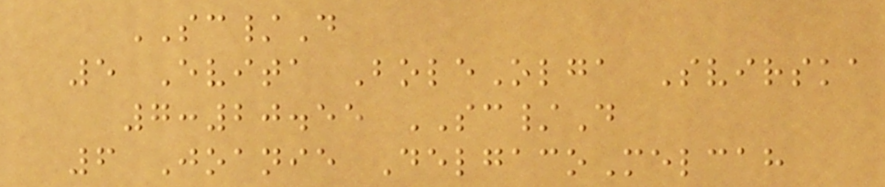SC/D
5 Evita BoleOlga Svirska
7:20.55 SC/D
6 Joanie DelgacoMelcah
